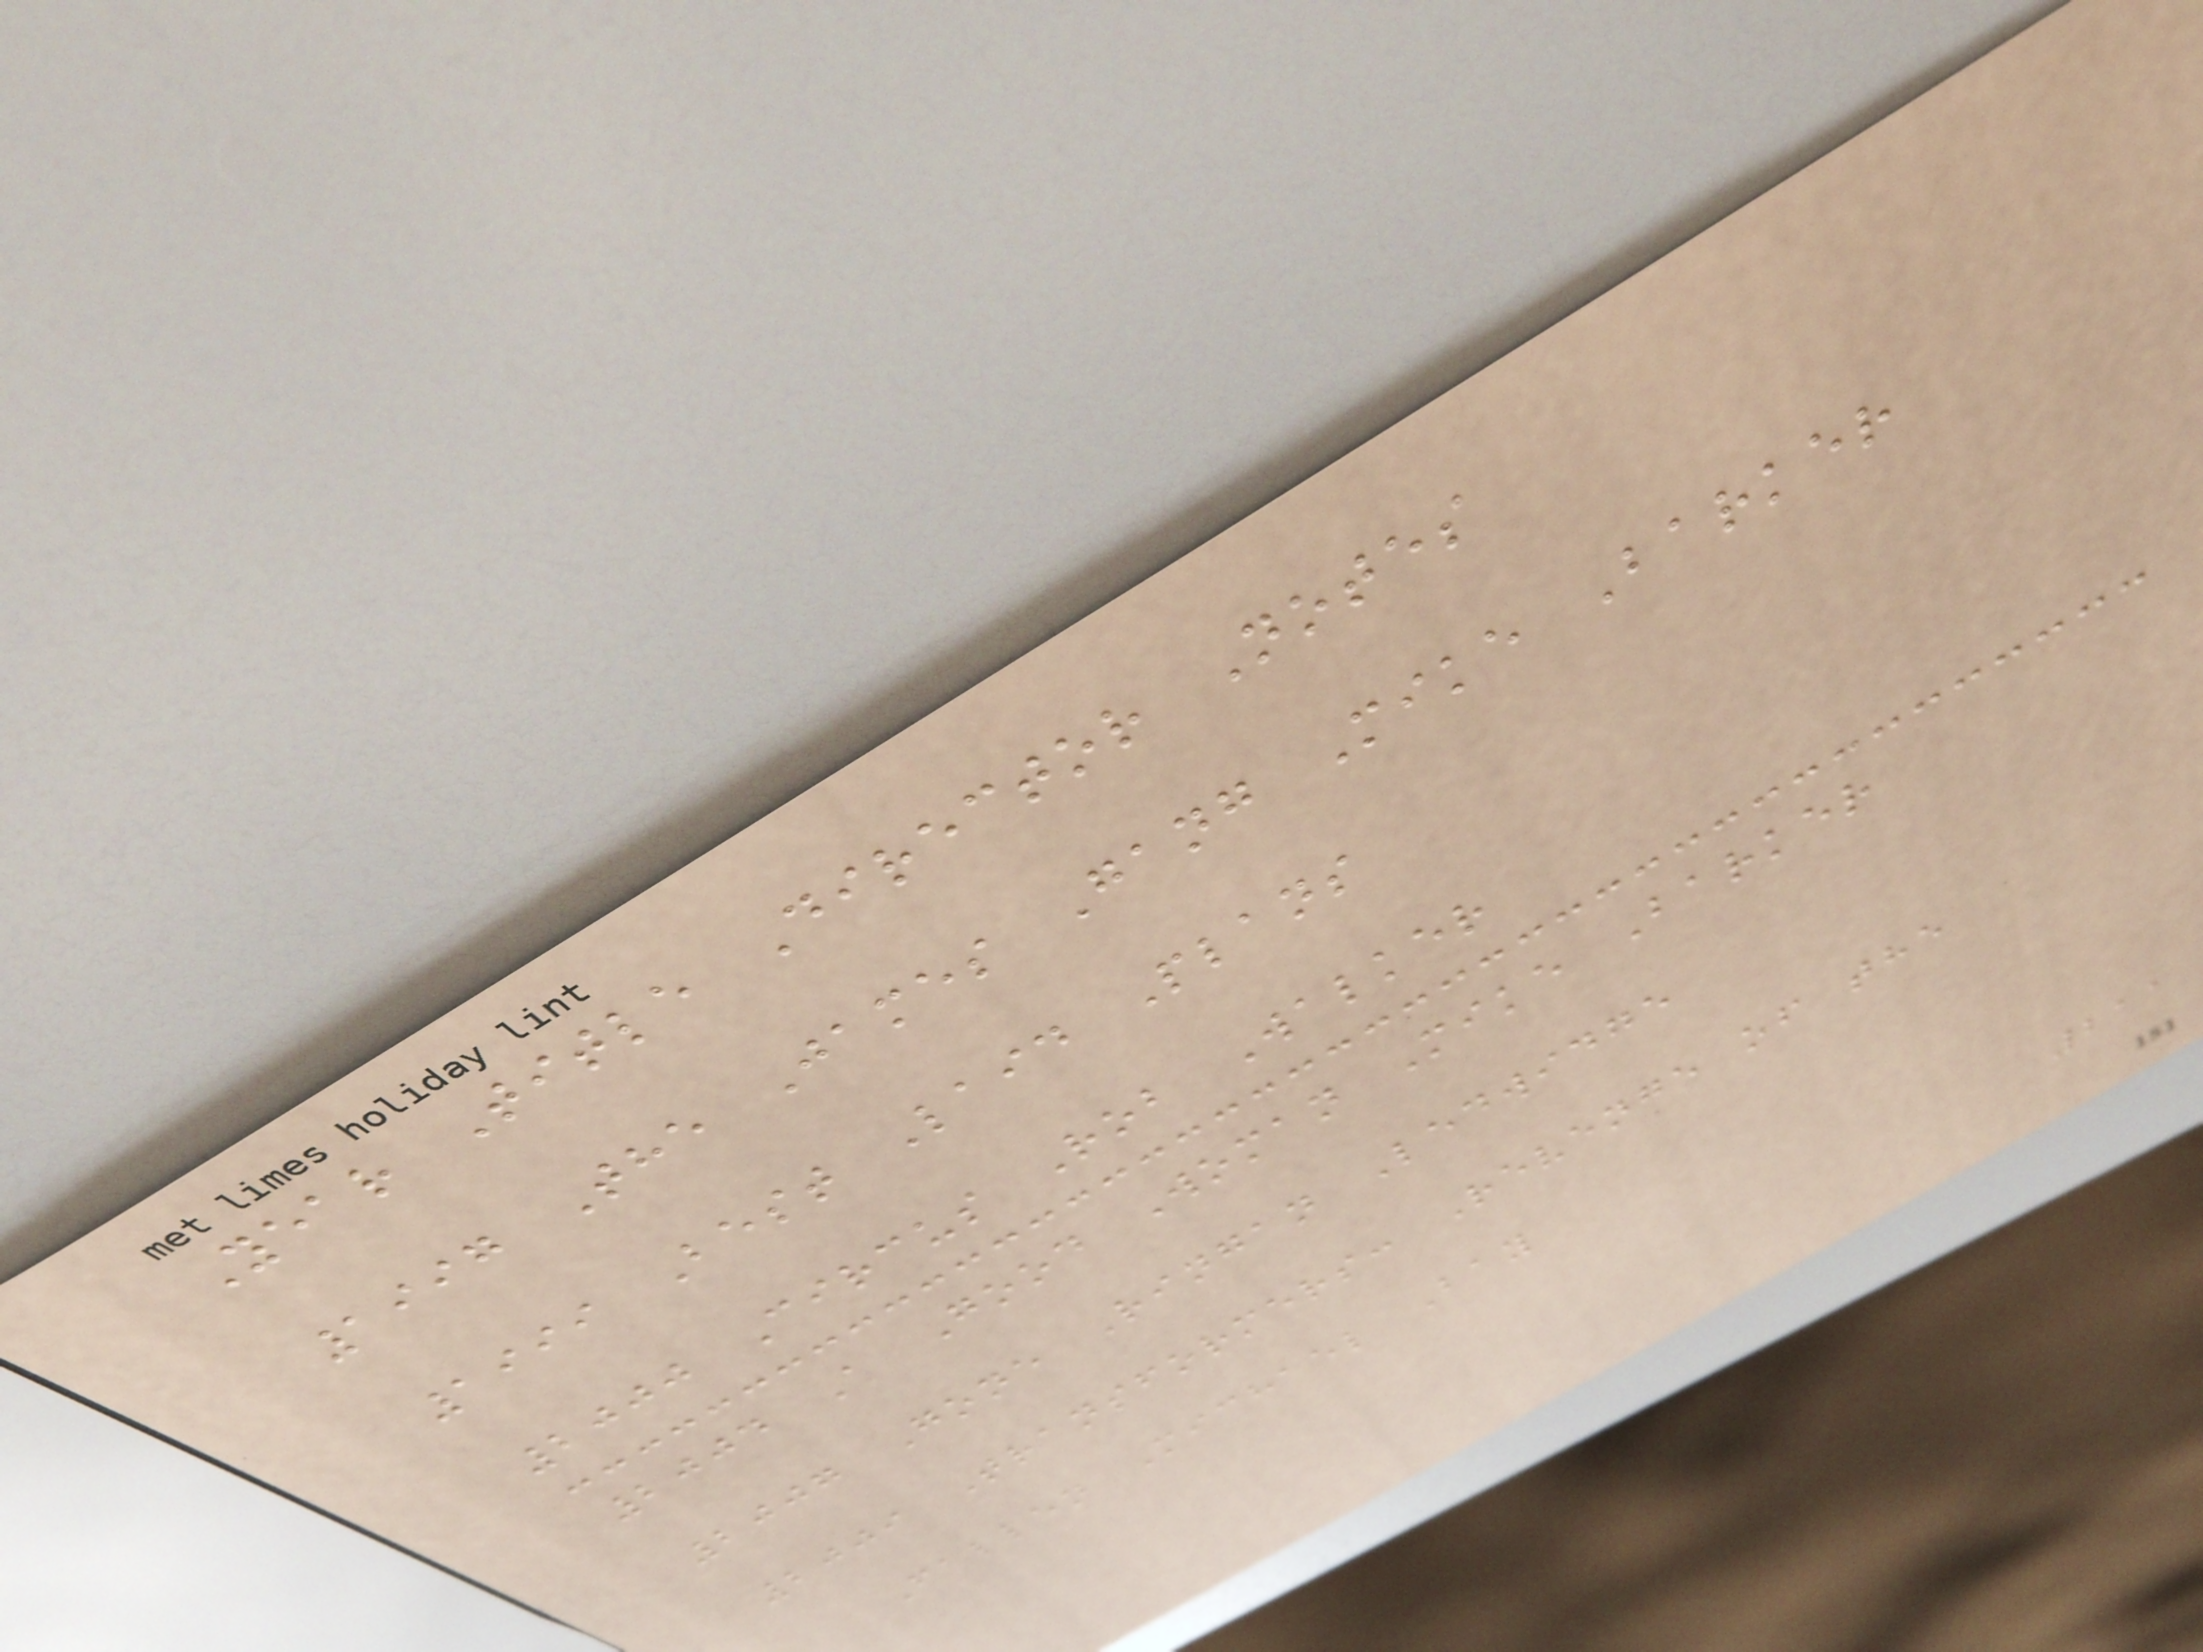Year Title Director Notes
1997 The James Gang Mike Barker
1999 Best Laid Plans
2000 Circus Rob Walker
2004 A Good Woman Mike Barker
2007 Gone Ringan Ledwidge
2009 Transformers: Revenge of the
Fallen Michael Bay
211
